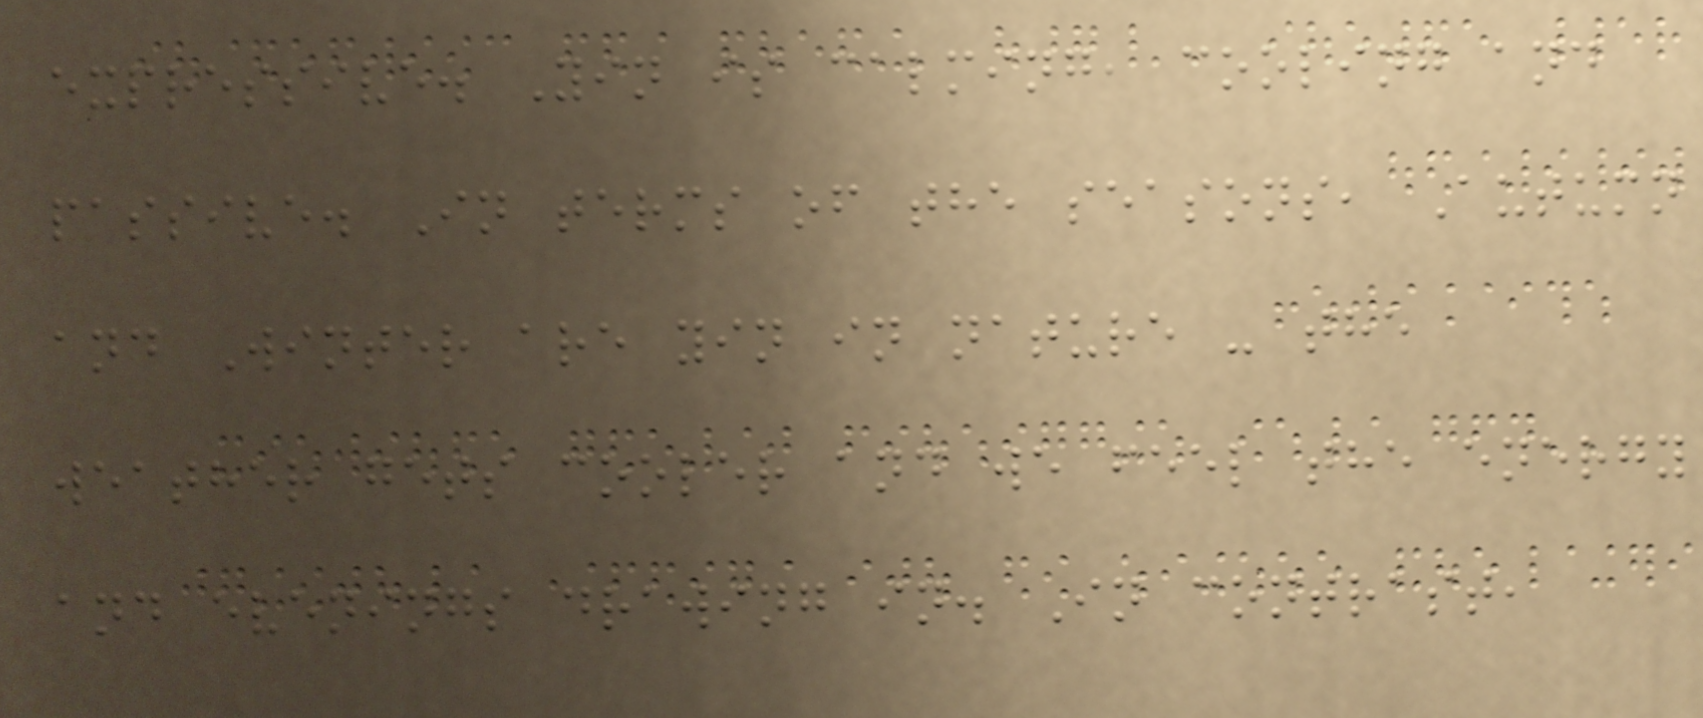expressive. Yin is calming, cooling and
passive. In terms of the seasons, Autumn
and Winter are yin in nature - the
weather gets cooler and we feel the energy
and evenings drawing in. In contrast,
